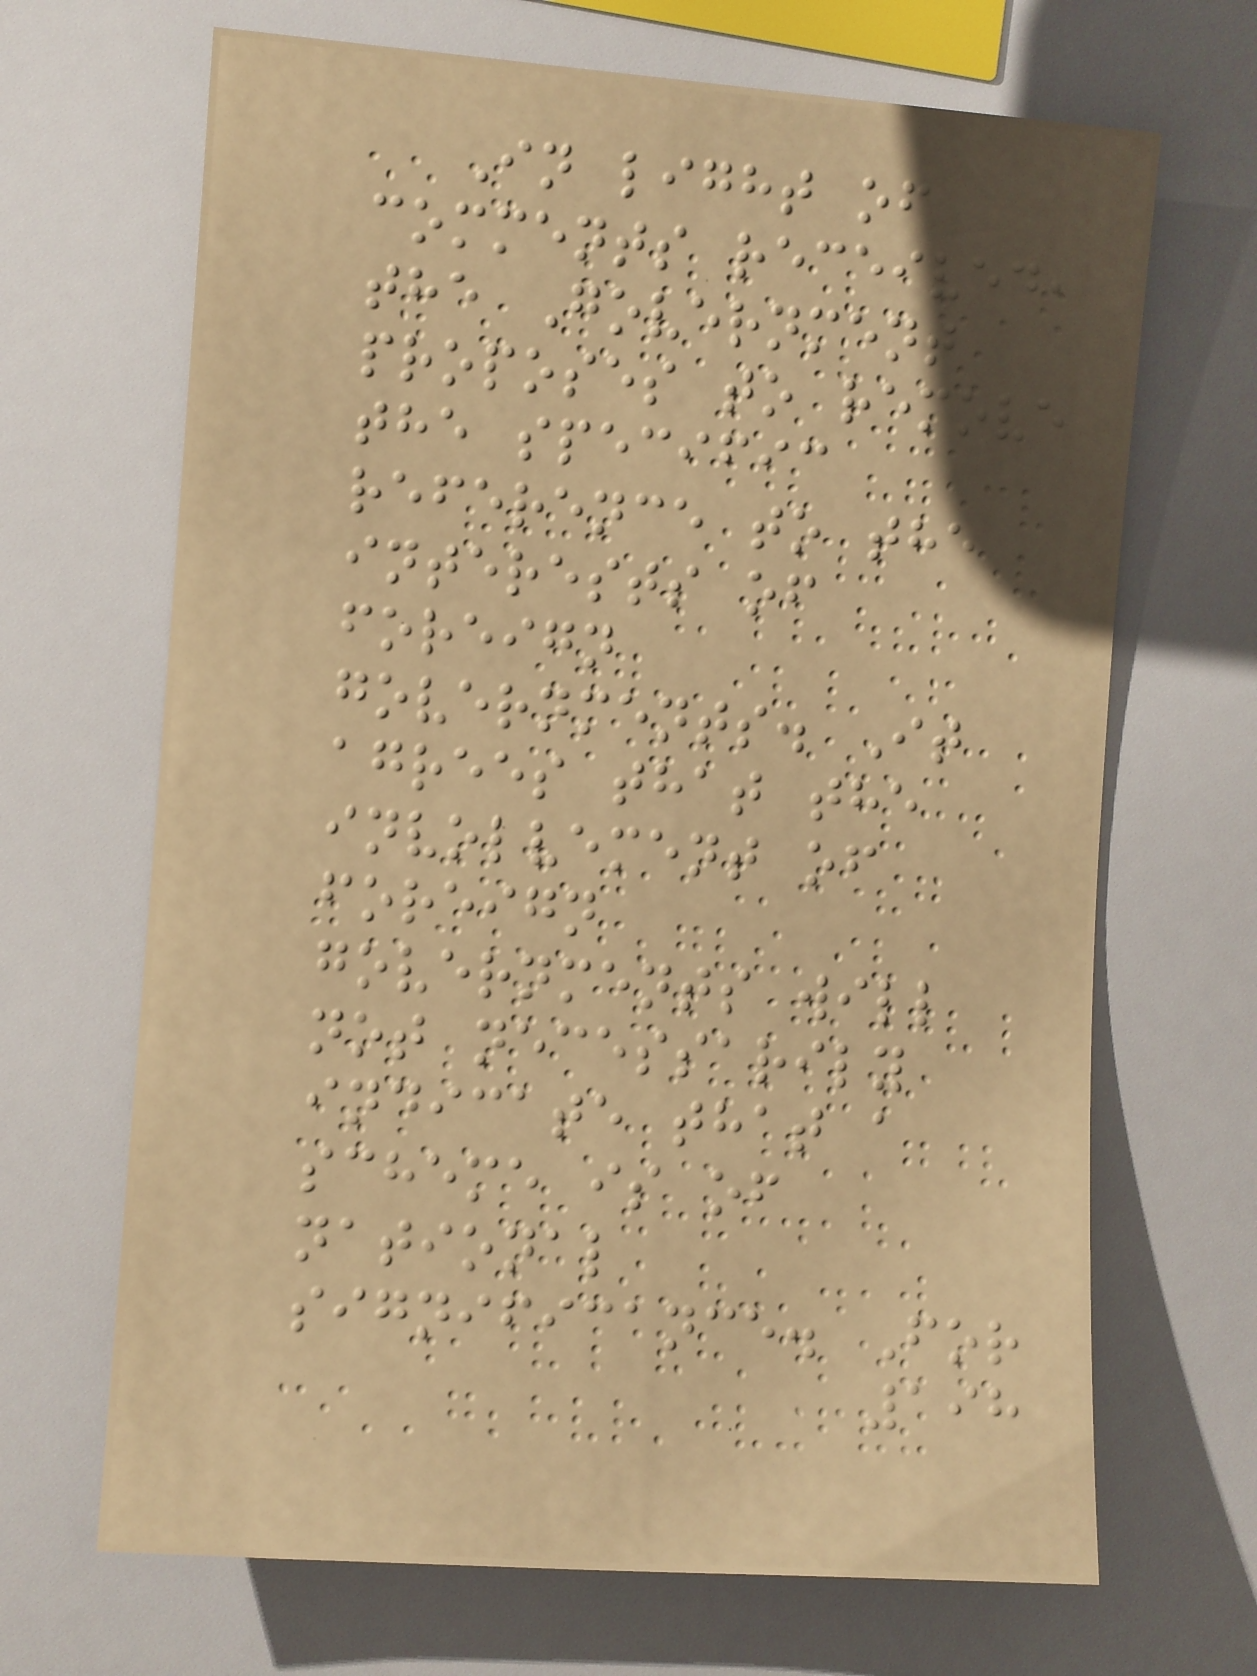In light of
comments received,
the Government
proposes to remove
the specific
reference to the
interests of
foreign
governments. It
agrees that the
involvement of
foreign
governments will
not necessarily
indicate that a
scheme is of
national
significance. For
198
